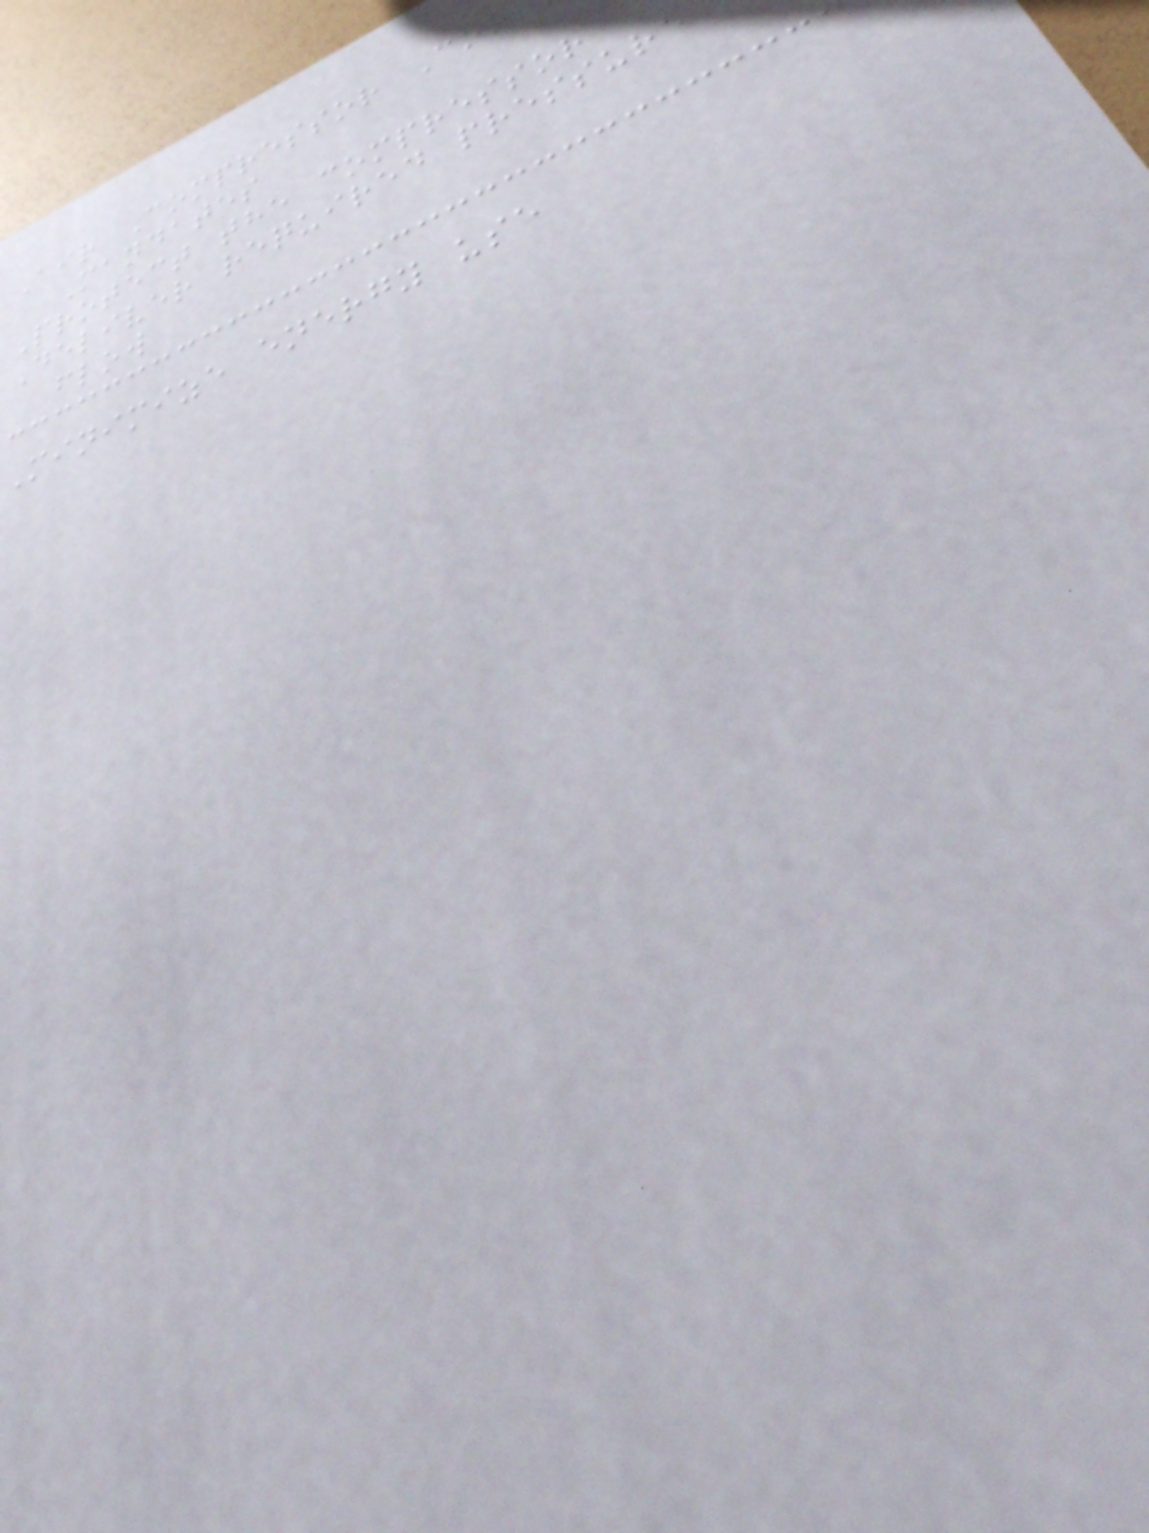Air Compressor Con
Mandates
Protect the compressor
Deliver required pressure
flow
Minimize energy use
